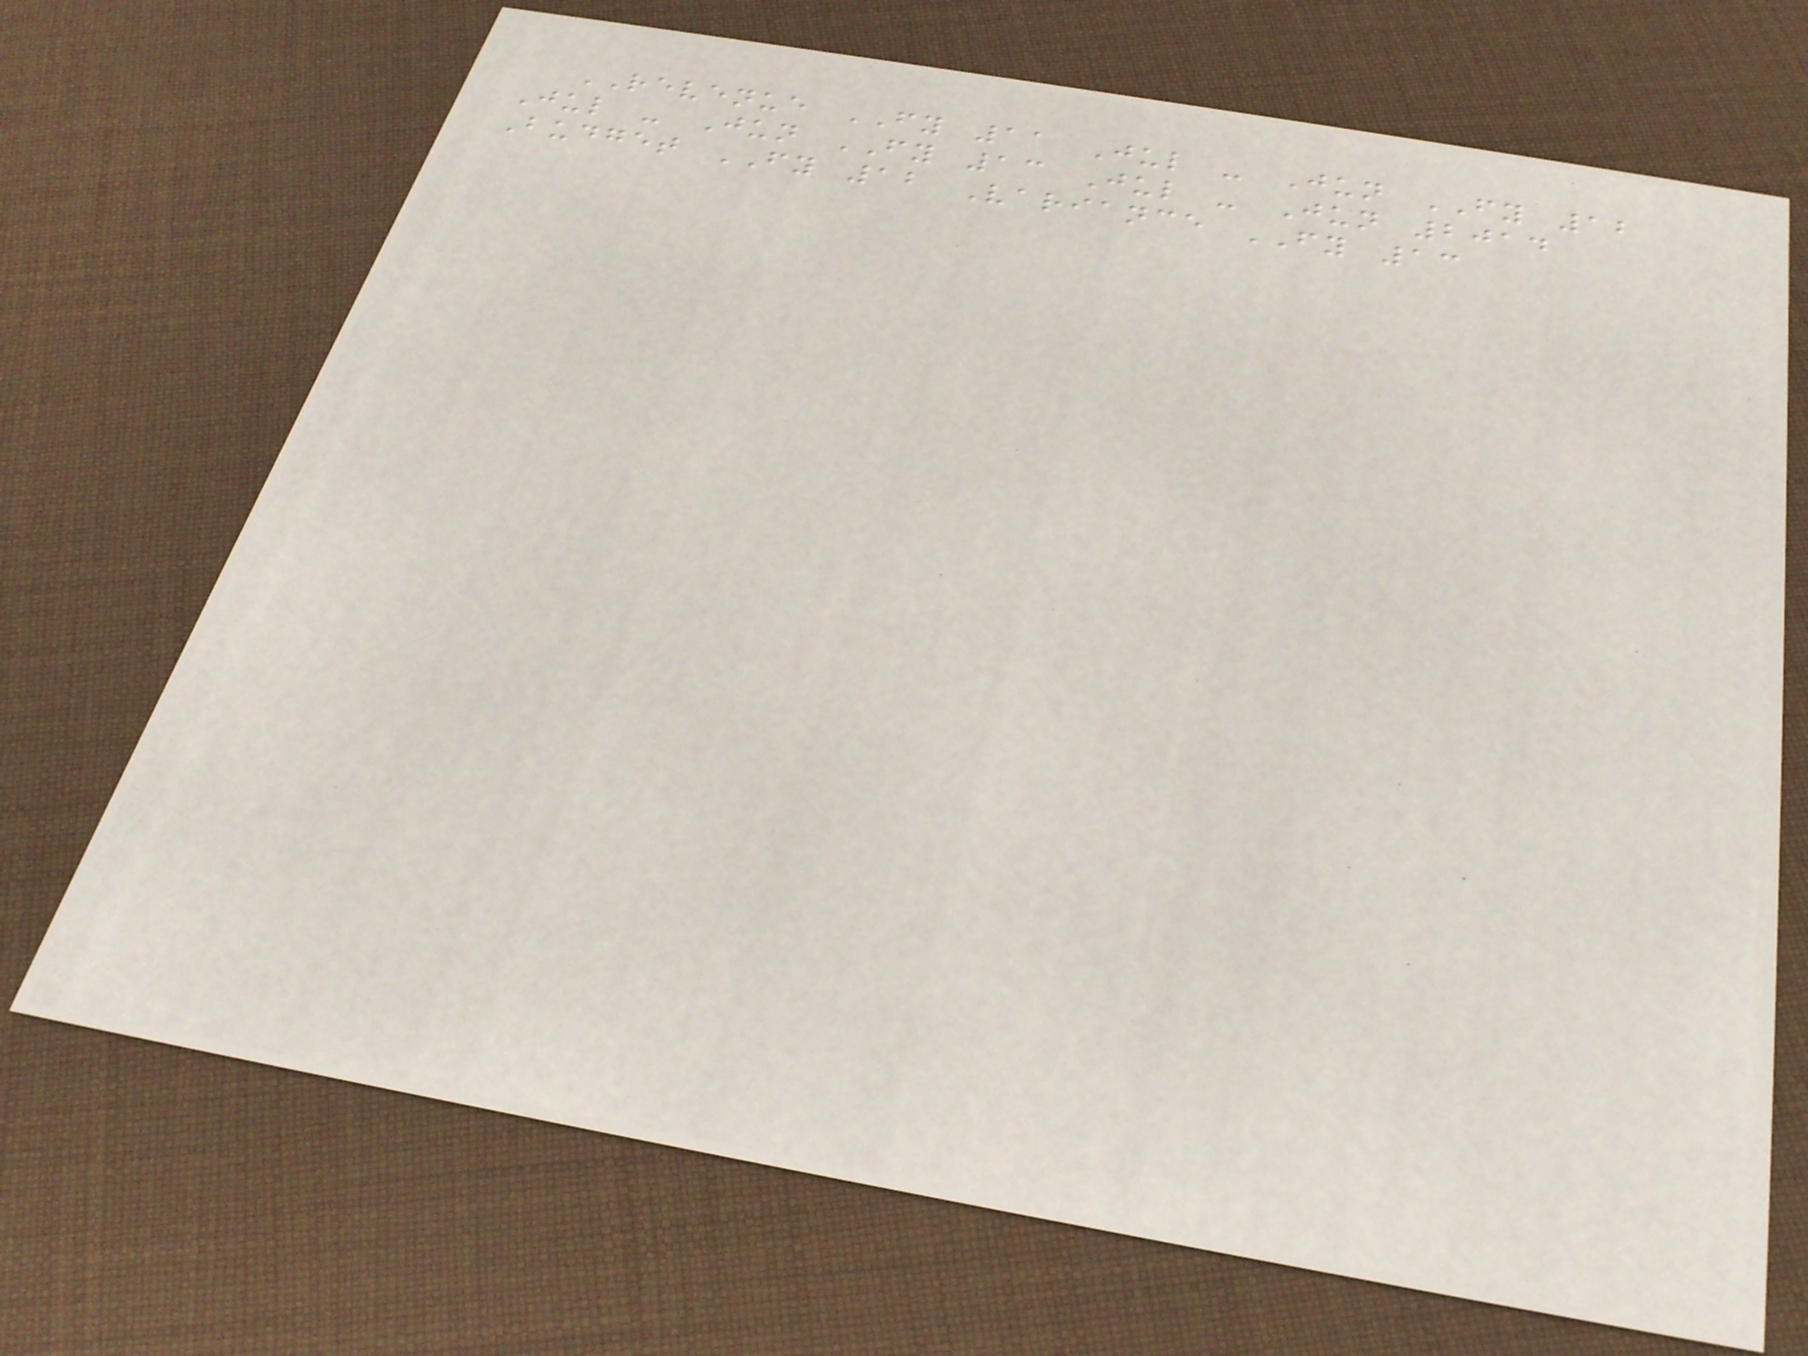REVENUE FY 11 Jul - Jun FY 12
Jul - Jun FY 13 Jul - Jun 2014
Budget FY 12 Variance FY 13
